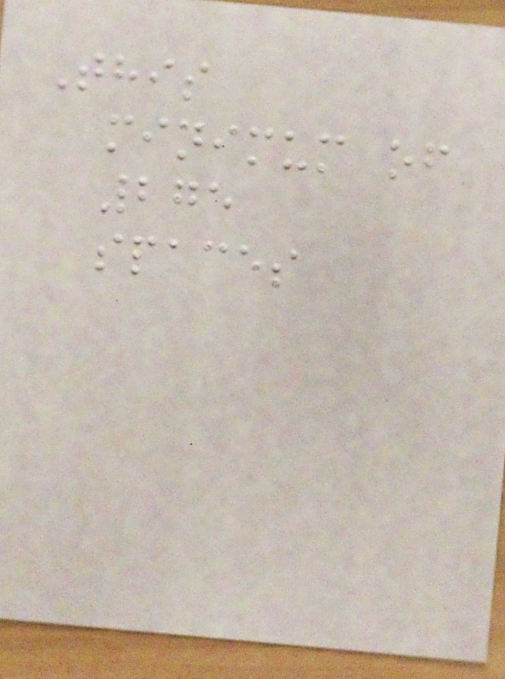This
minimum of
275
spaces
